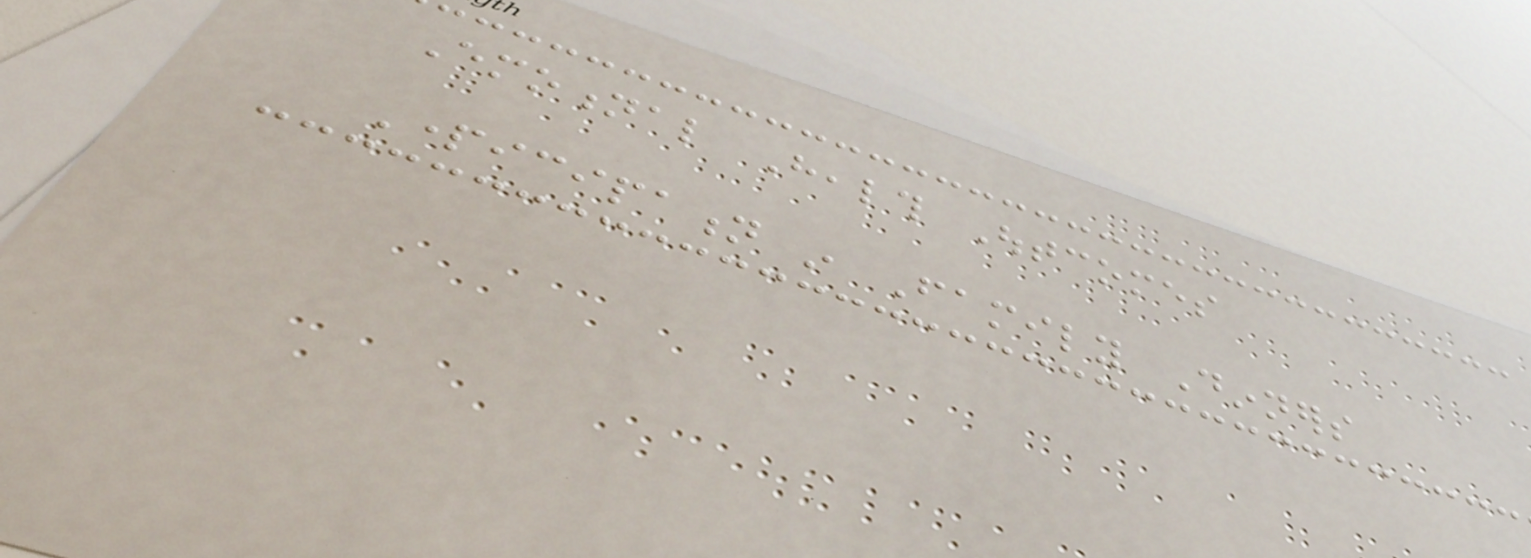Emotional Health Outcomes
Participation in Family Dinners
